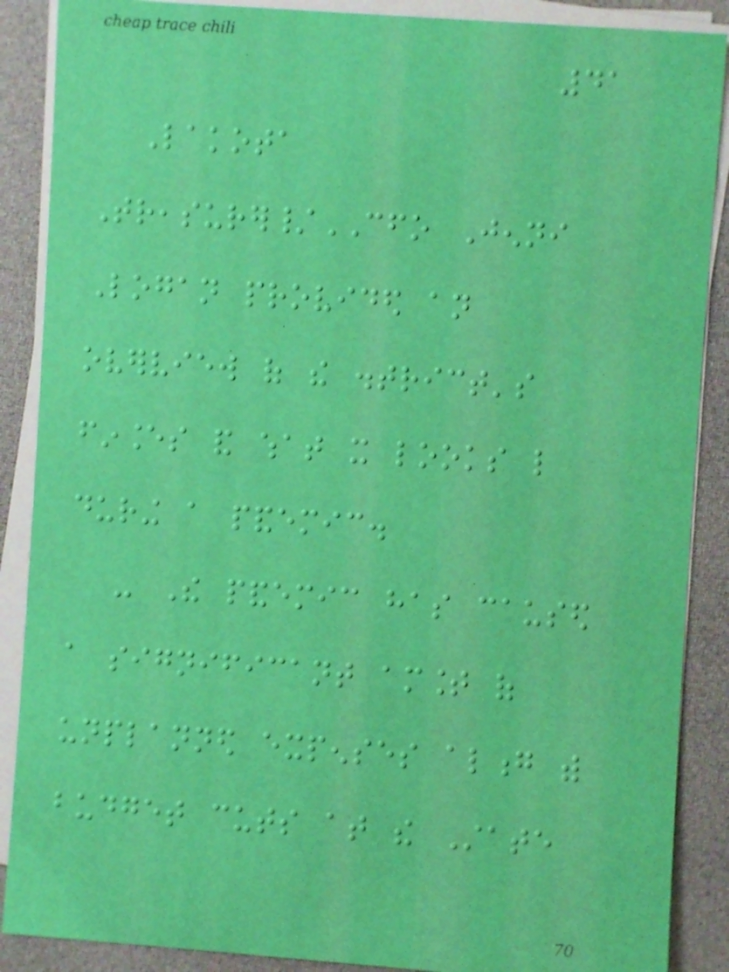41
Lakota
Treasurer/CFO Jenni
Logan provided an
overview of the district's
finances and what it looks like
during a pandemic.
- The pandemic has caused
a significant amount of
unplanned expenses along with
budget cuts at the State
